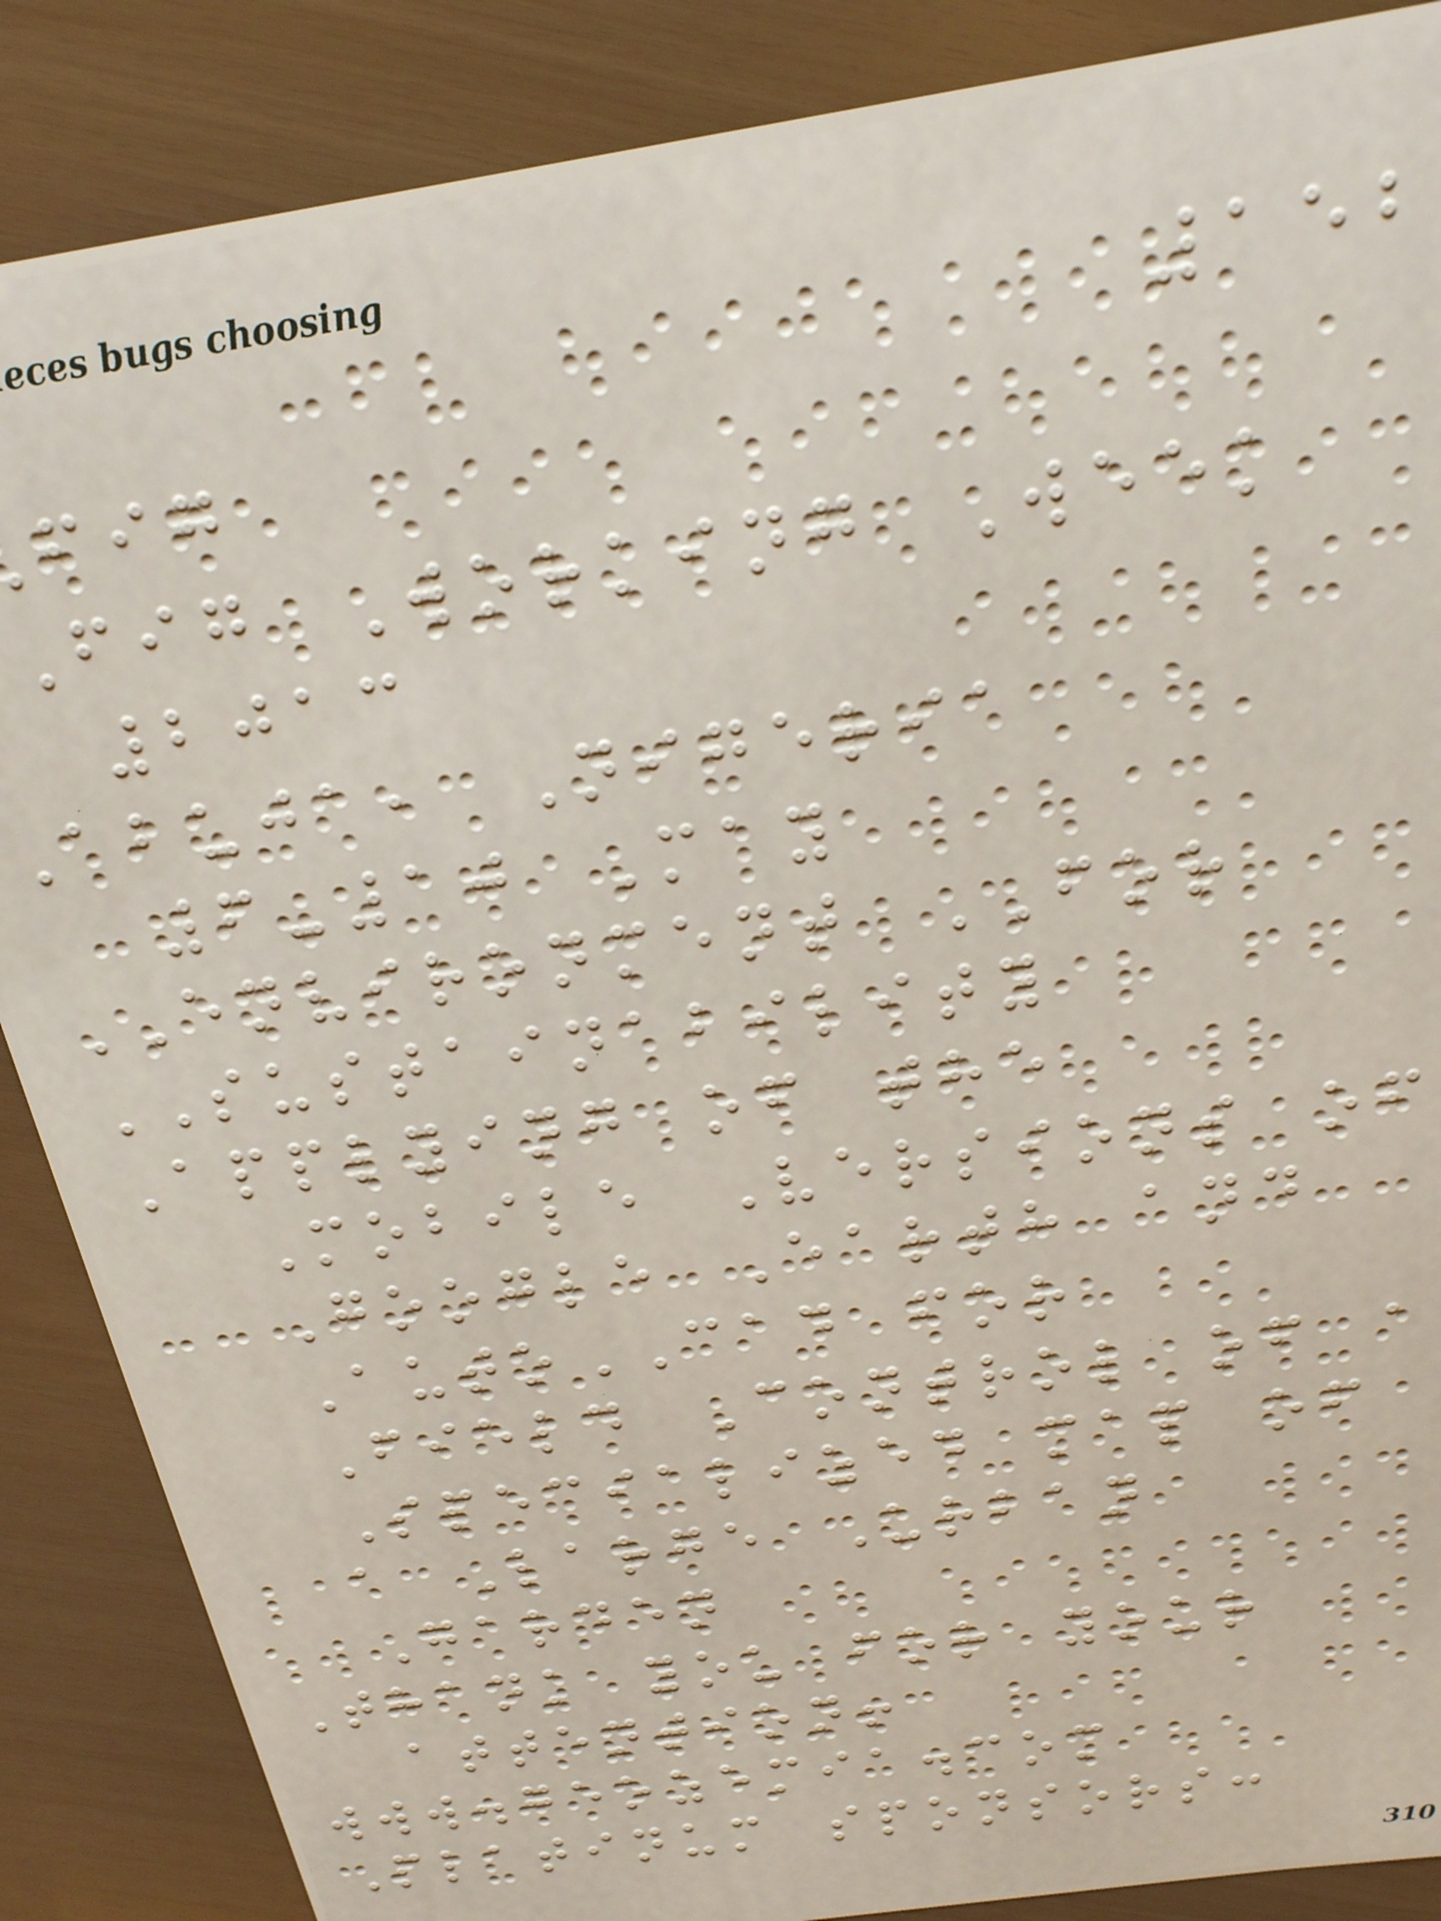152
fig Working Week
2013
Abuja, Nigeria
6-10 May
ENVIRONMENT FOR
SUSTAINABILITY
Applying of the
Mobile Versions of
Google Earth and
AutoCAD for
Field Control of a
Specialized map of
a Large Urban
Garden
Thank you for your
attention!
www.geozemia.com
Platinum sponsors:
